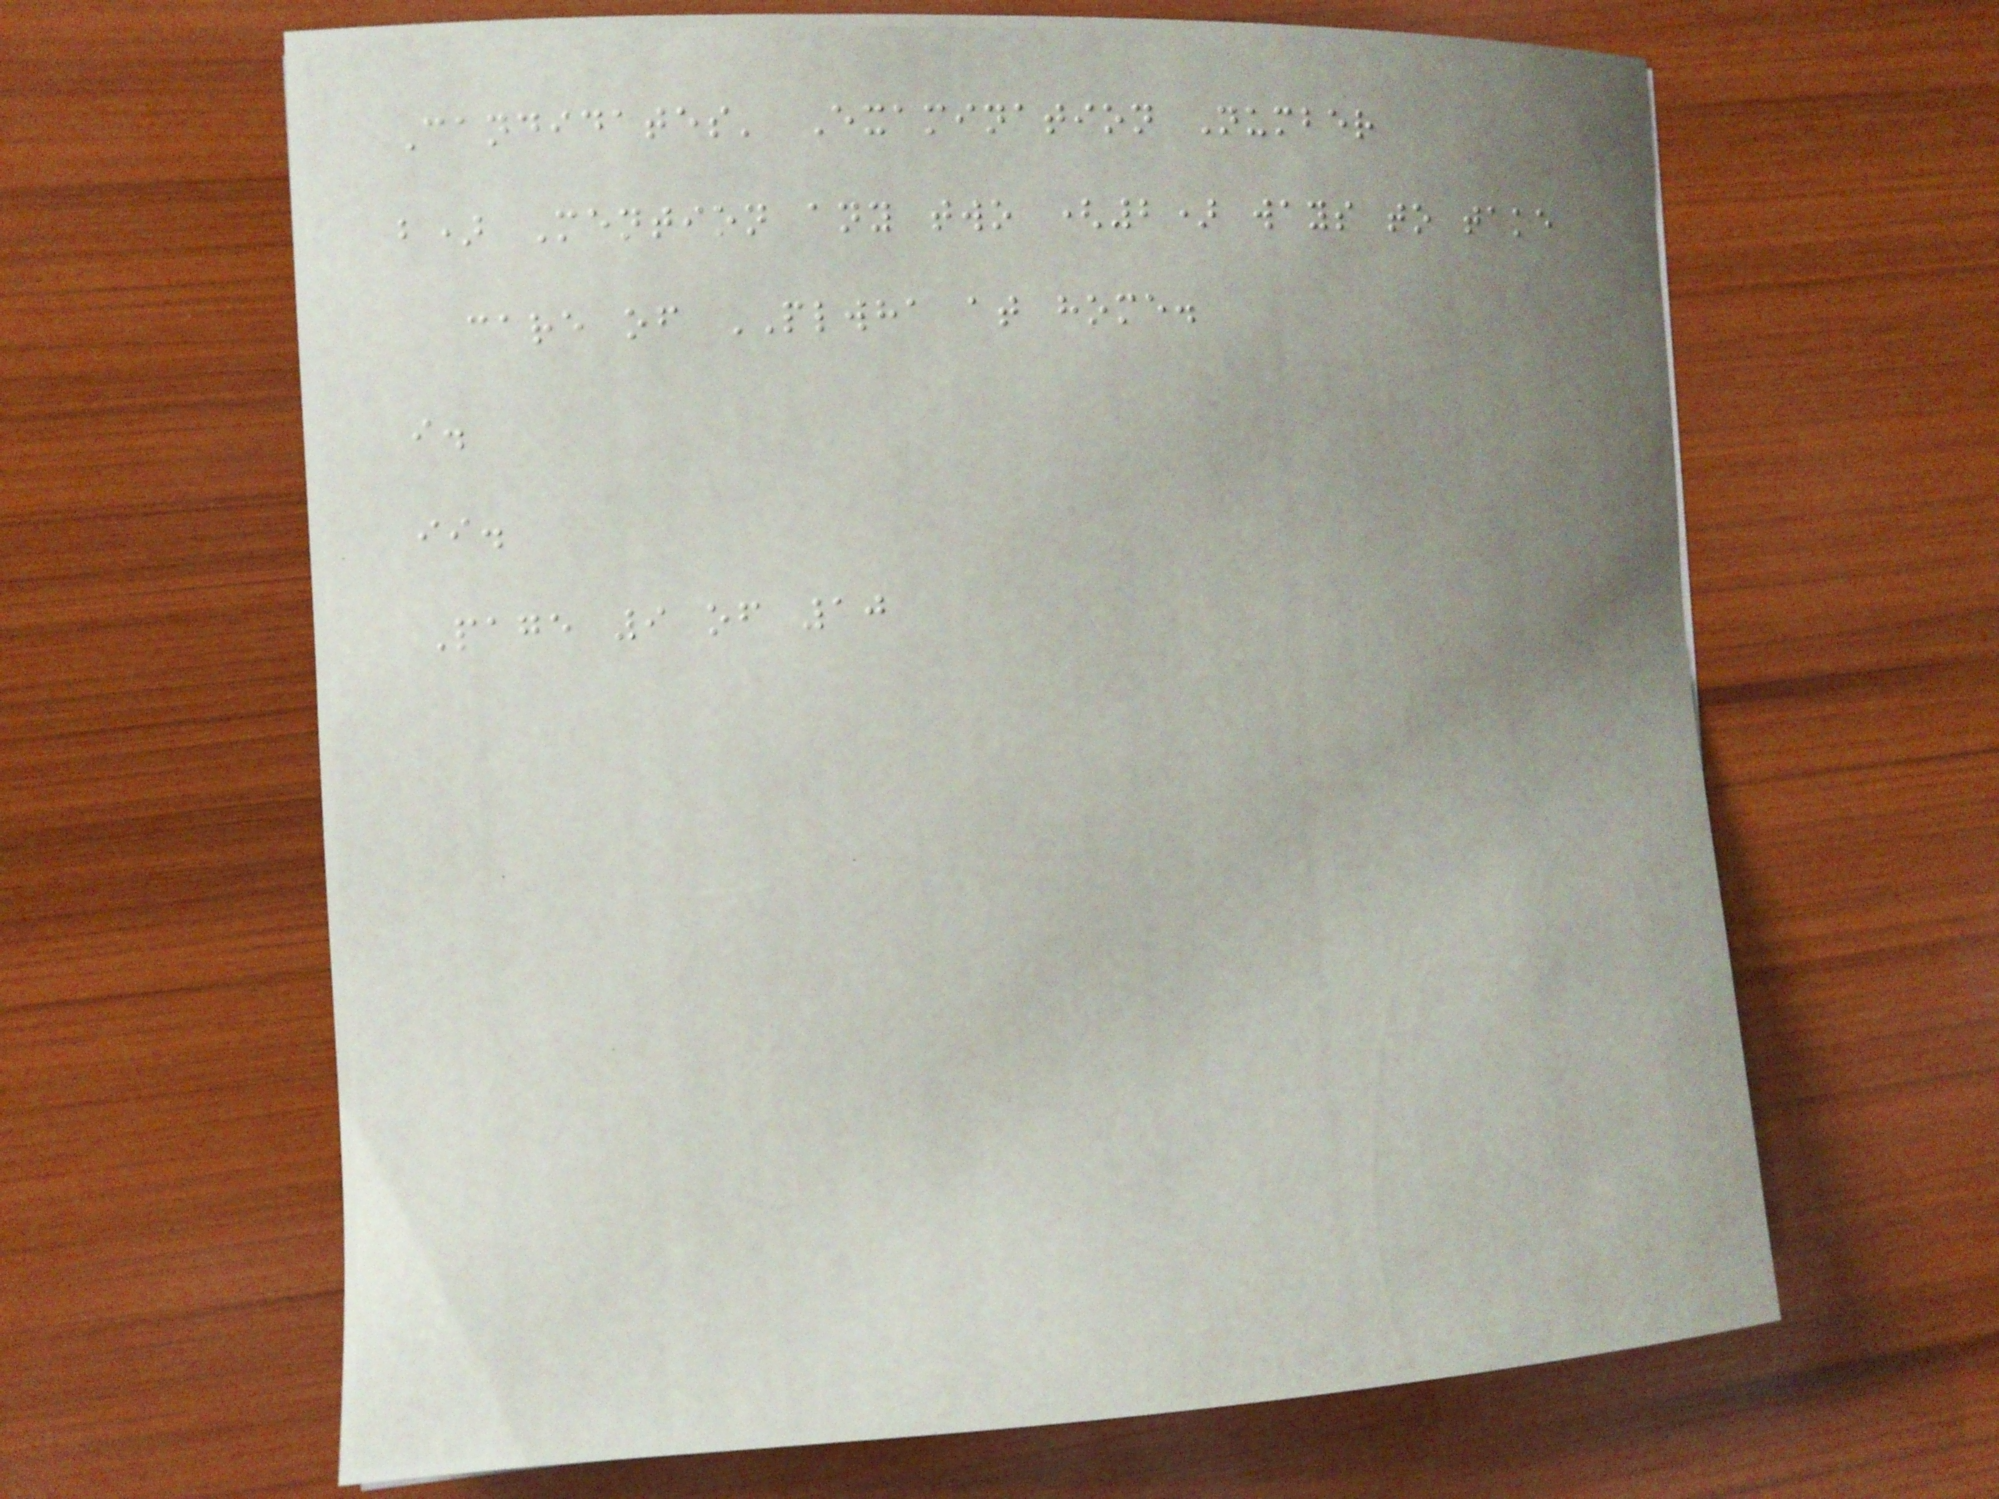Candidates' Examination Number
b) Mention any two (2) ways to take
care of PLWHA at home.
i.
ii.
Page 9 of 10
